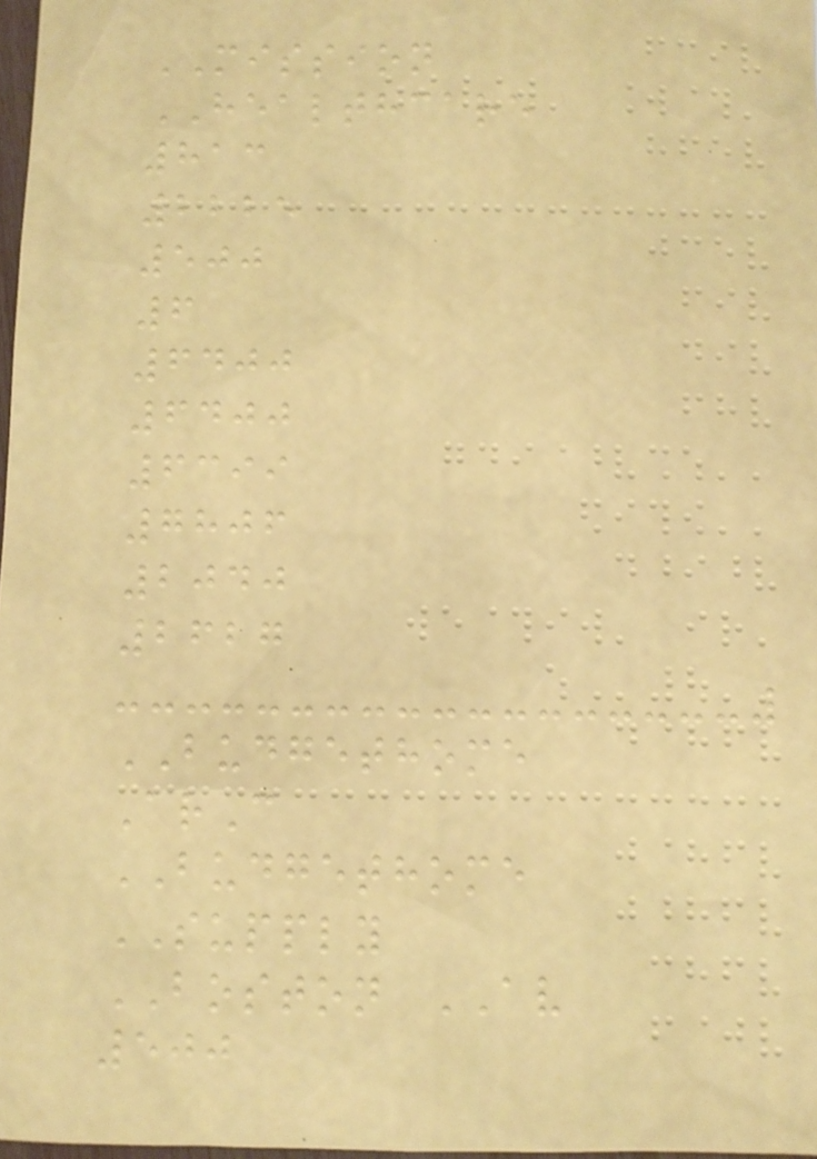MISSION
HEALTHCARE
813
2225
500
6
6400
6400
6399
7806
2040
2627
BUDGETHOME
ArC
BUDGETHOME
SUPPLY
BOSTON AV
500
